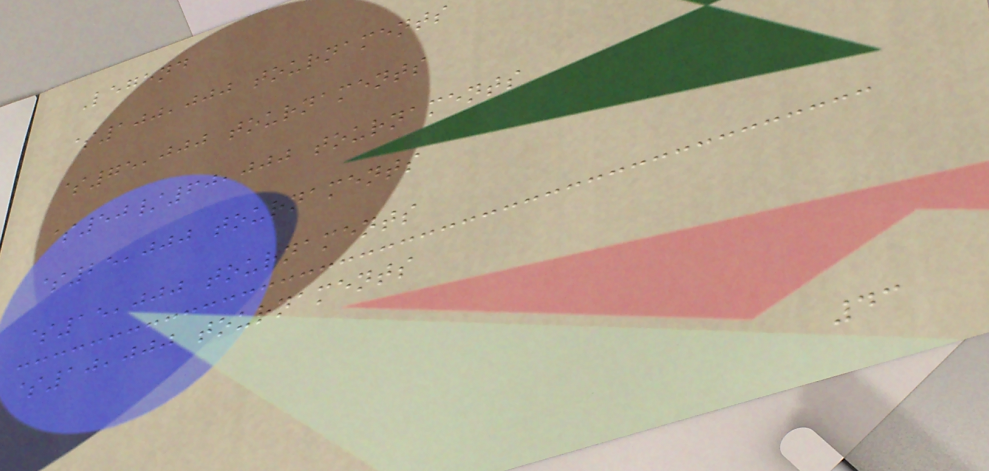Legend
$100,000 tournaments
$75,000 tournaments
$50/60,000 tournaments
$25,000 tournaments
$15,000 tournaments
$10,000 tournaments
43
